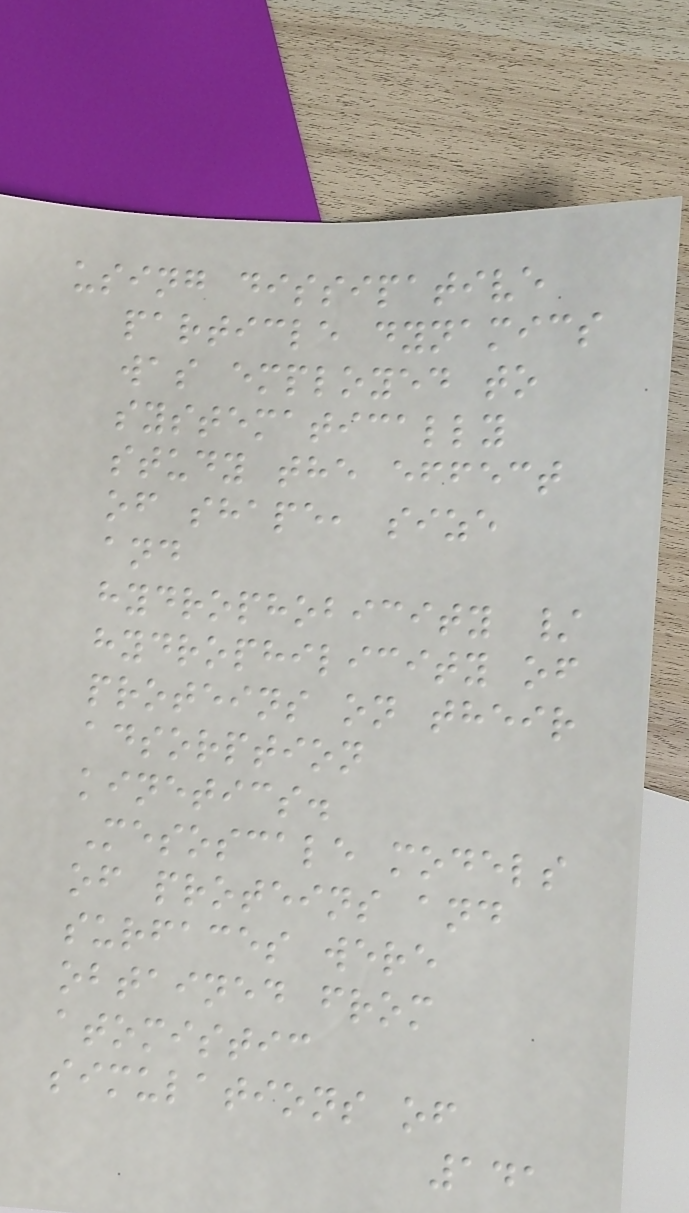using dissipative
particle dynamics
was employed to
systematically
study the effect
of shape, size
and
hydrophobicity /
hydrophilicity of
proteins on their
adsorption
kinetics.
Mesoscale models
of proteins and
surfaces were
obtained from
atomistic
simulations of
141
